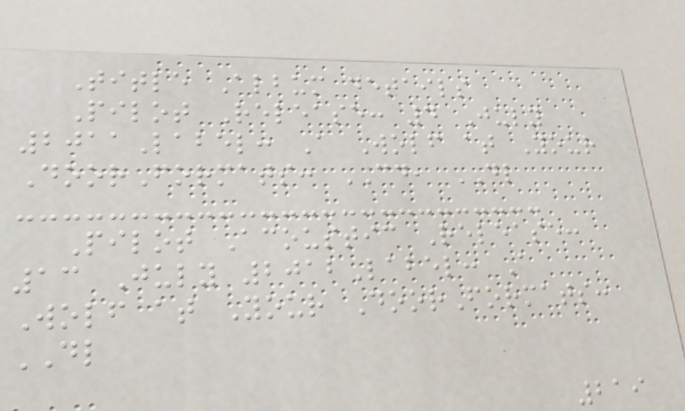Title Album details
Pilot Release: 4 July
2011Label: A Wolf at Your
DoorFormats: CD, DL
Pilot Acoustic Release:
13 July 2012Label: A
Wolf at Your DoorFormats:
DL
219
